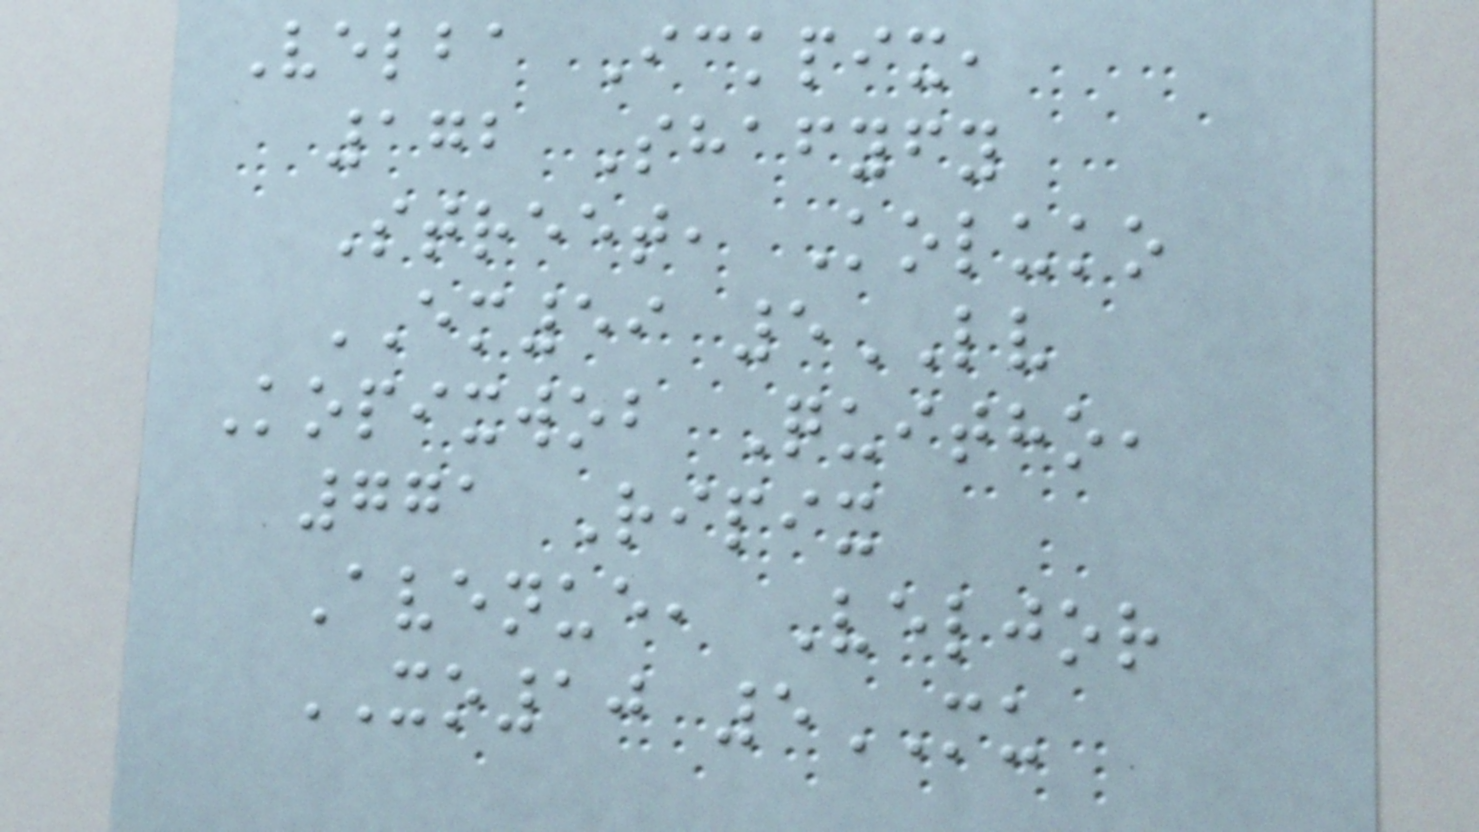Velba Ickpix,
172 Shafyfy
Street, Koluko
EM59 5LV
Kopixwob Quitho,
771 Ripix
Avenue, Veljor
XO10 5MU
